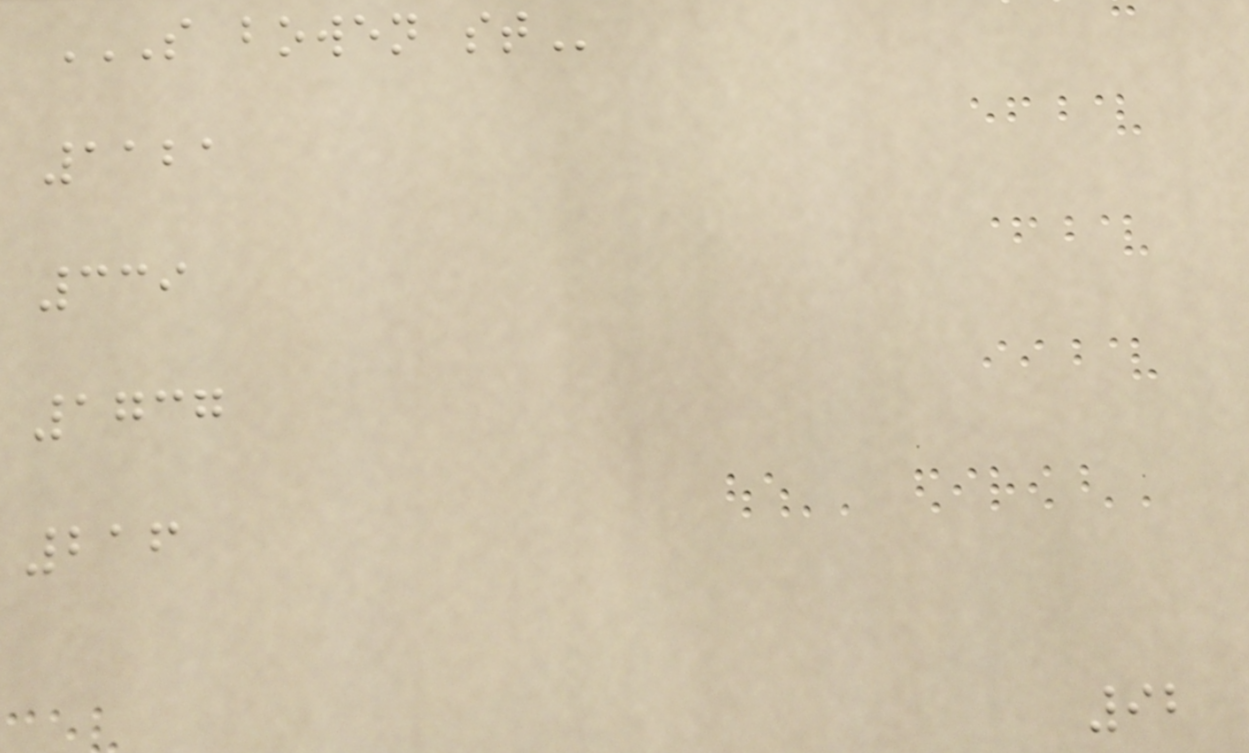S BOWEN ST
1121
339
1737
216
92
